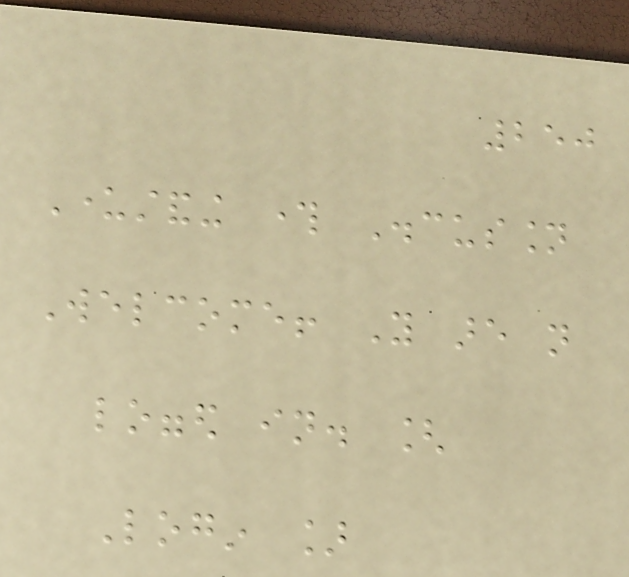250
Understanding through Discussion
Welcome! You are not
logged in. [
Login ]
